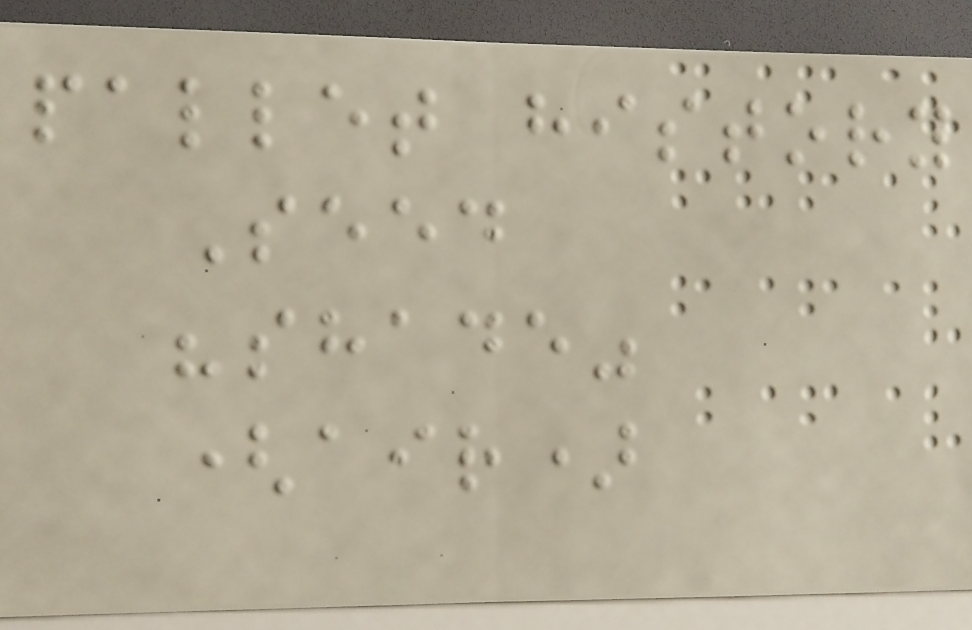pallet history
Seed
"shade"
(air)
